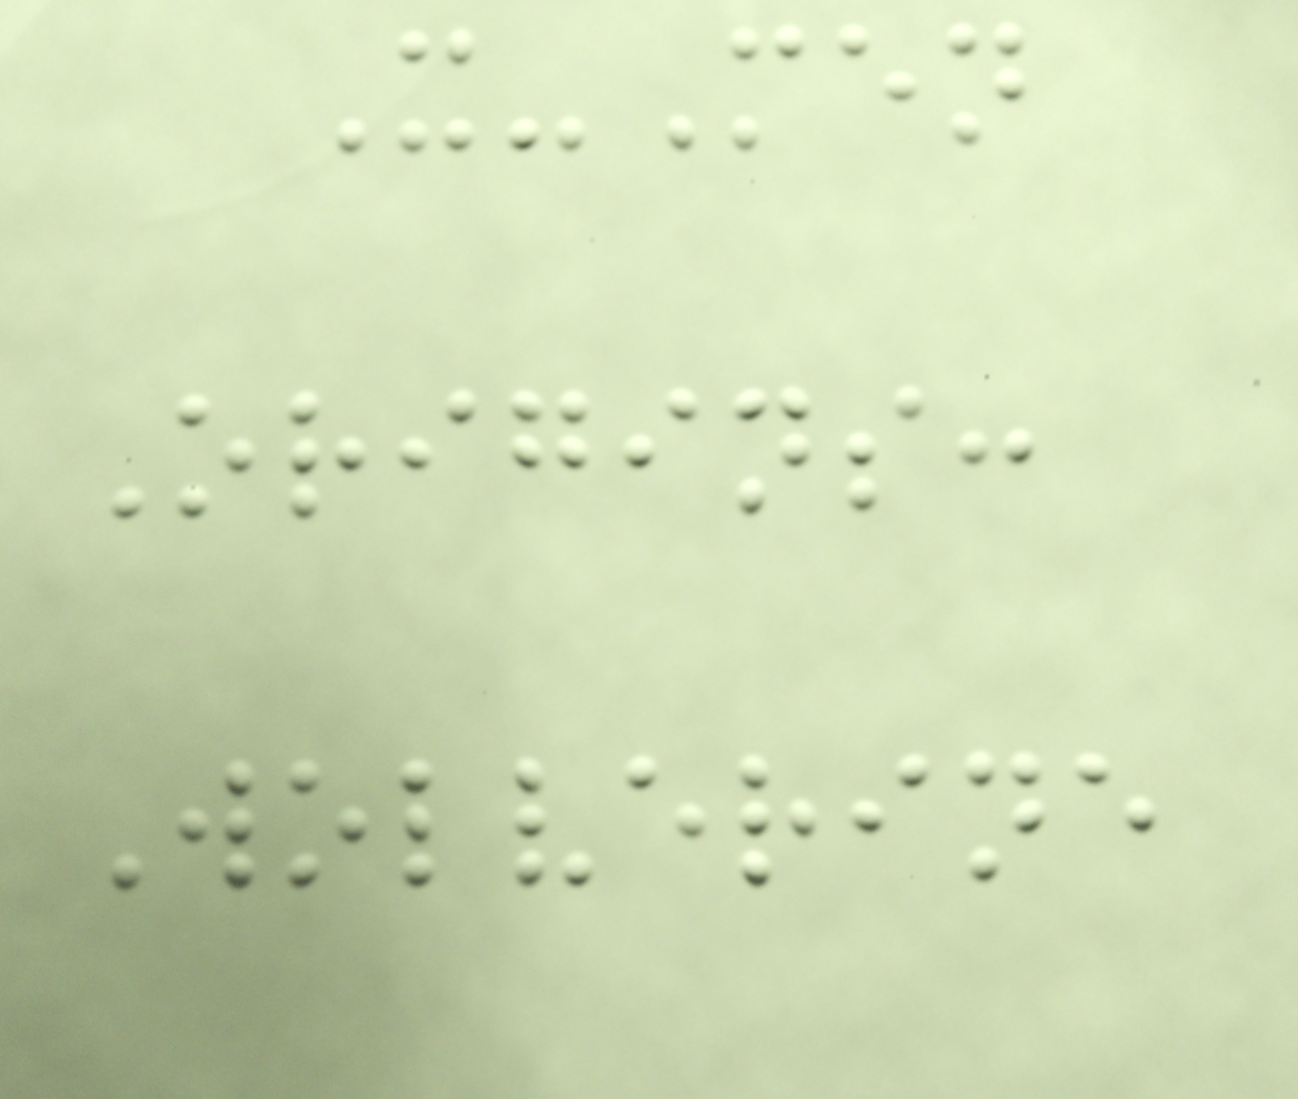X-Men
Origins:
Wolverine
